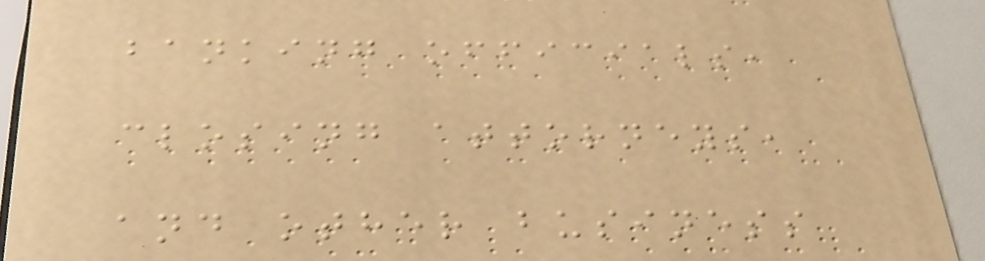banking officials,
closing attorneys,
and other business
